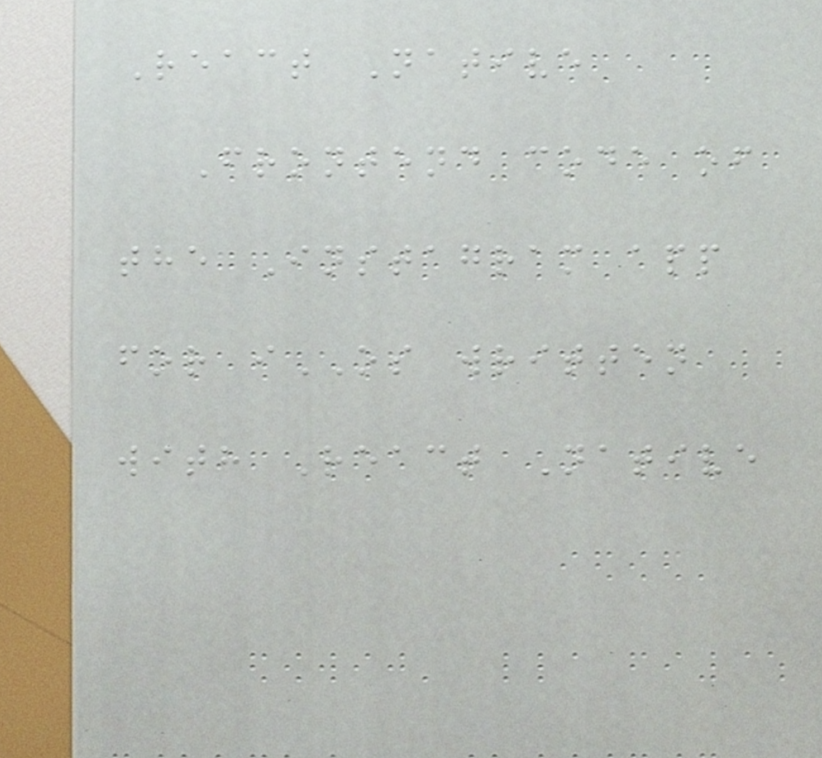React Native
Frontend code of
the Instagram app
for iOS written
with React Native
